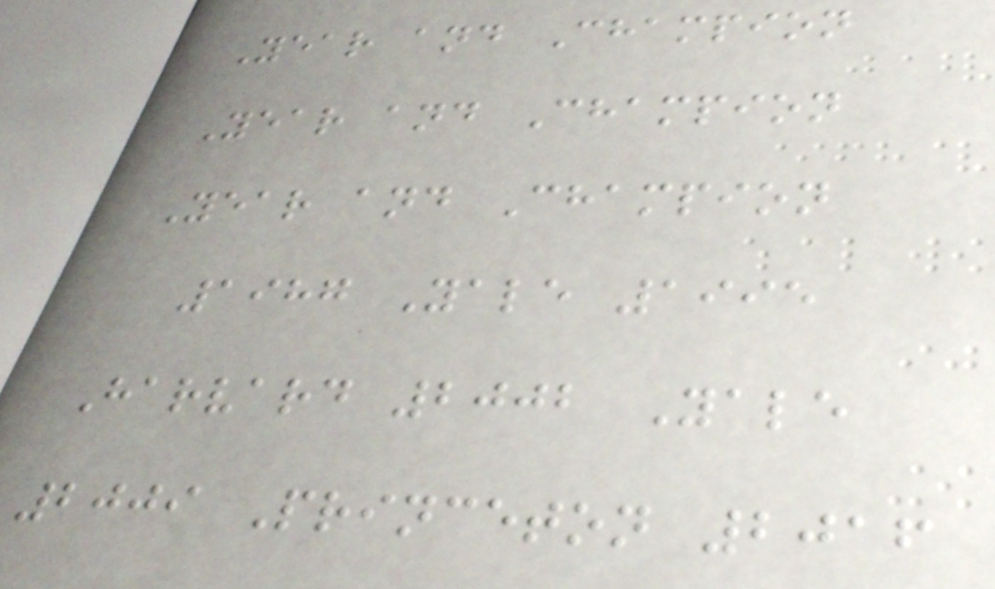Year and Champion
Year and Champion
Year and Champion
1987 Yale 1995
Harvard 2002 Yale
2009 Princeton 2016
